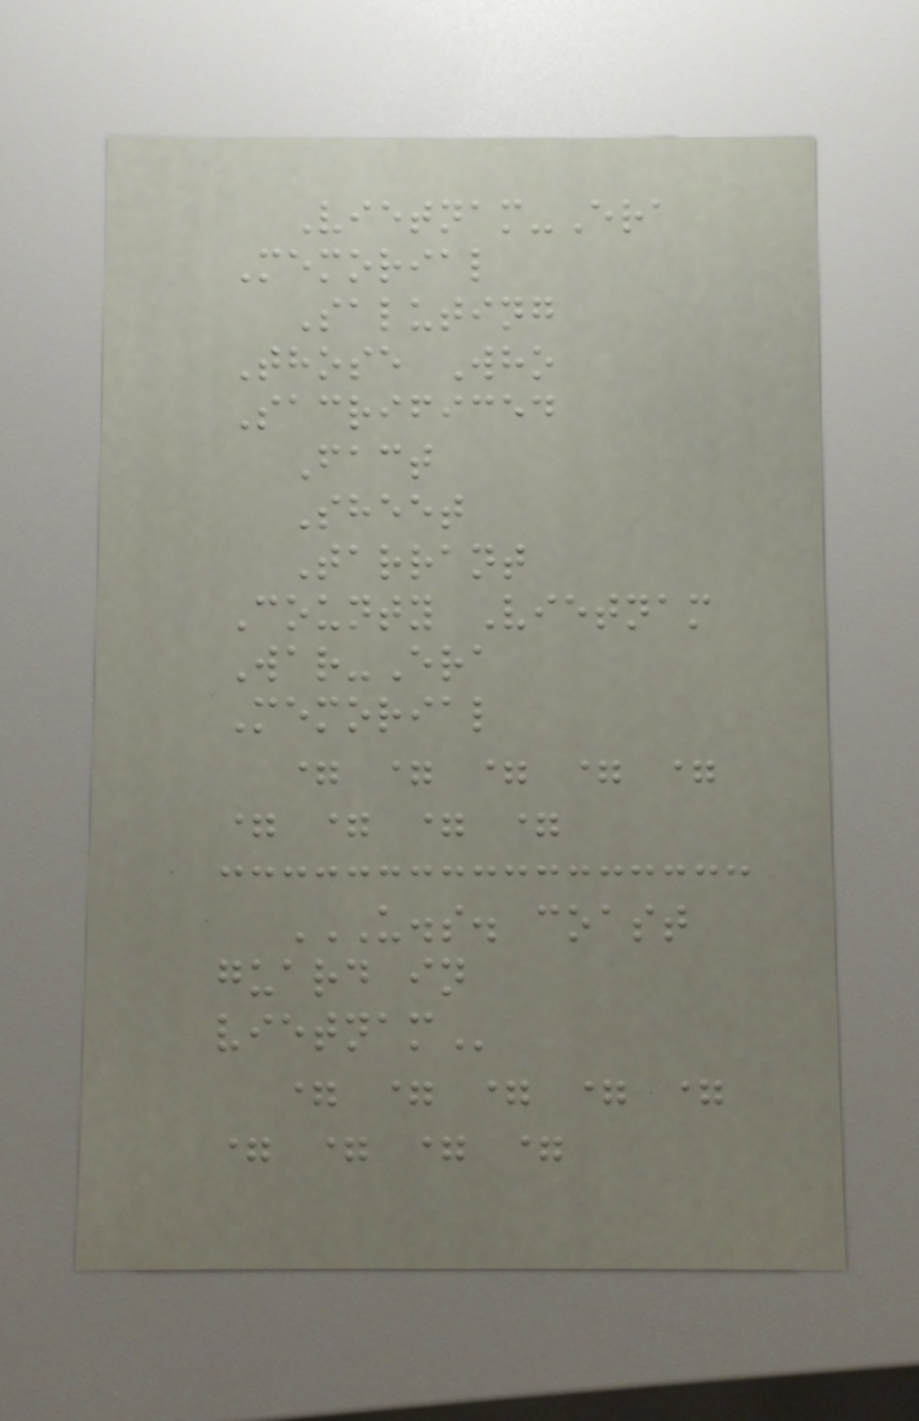Vietnam-Era
Memorial
Saluting
Those Who
Sacrificed
Fact
Sheet
Tarrant
County Vietnam
War-Era
Memorial
= = = = =
= = = =
U.S. COAST
GUARD IN
VIETNAM
= = = = =
= = = =
